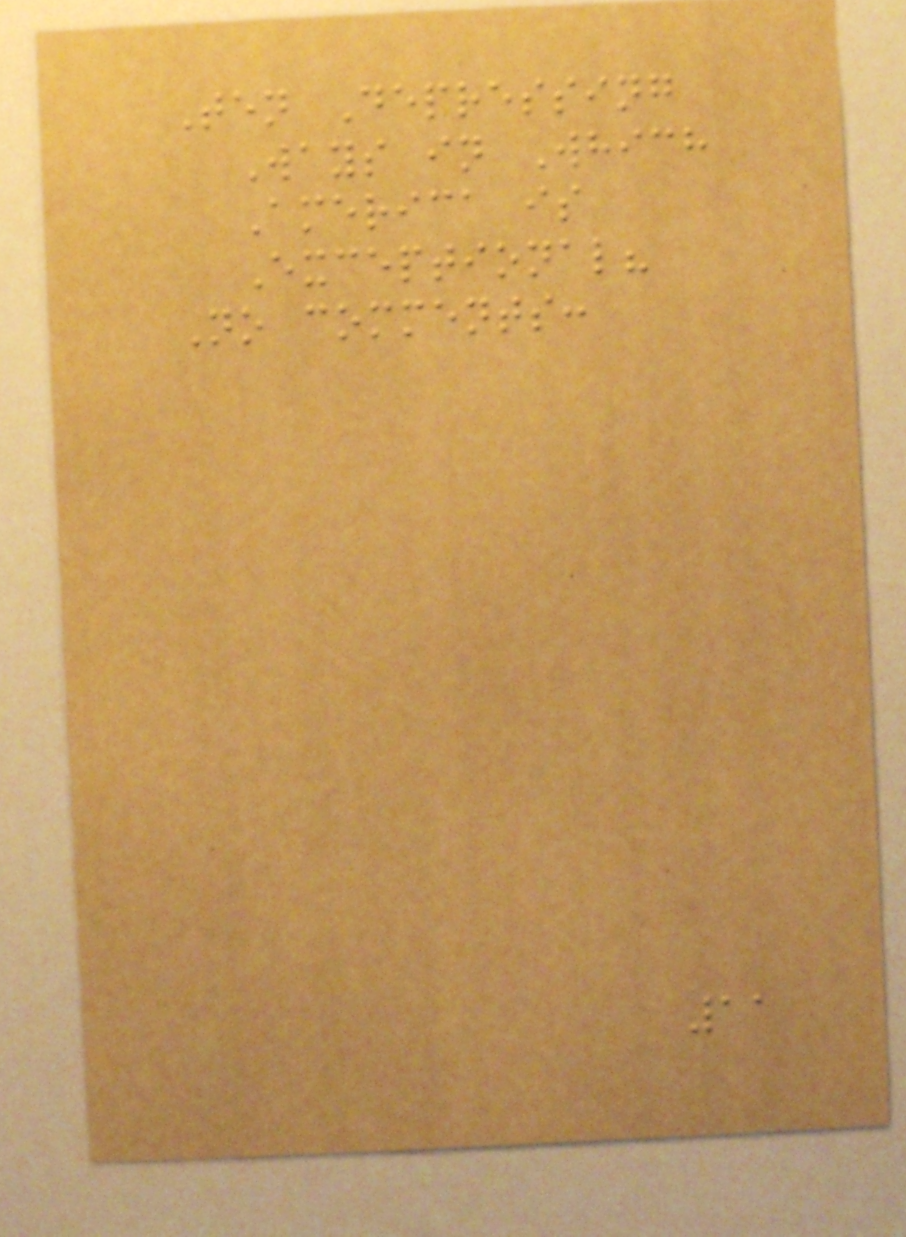Ten Depressing
Ways in Which
America is
Exceptional?
No comments:
11
